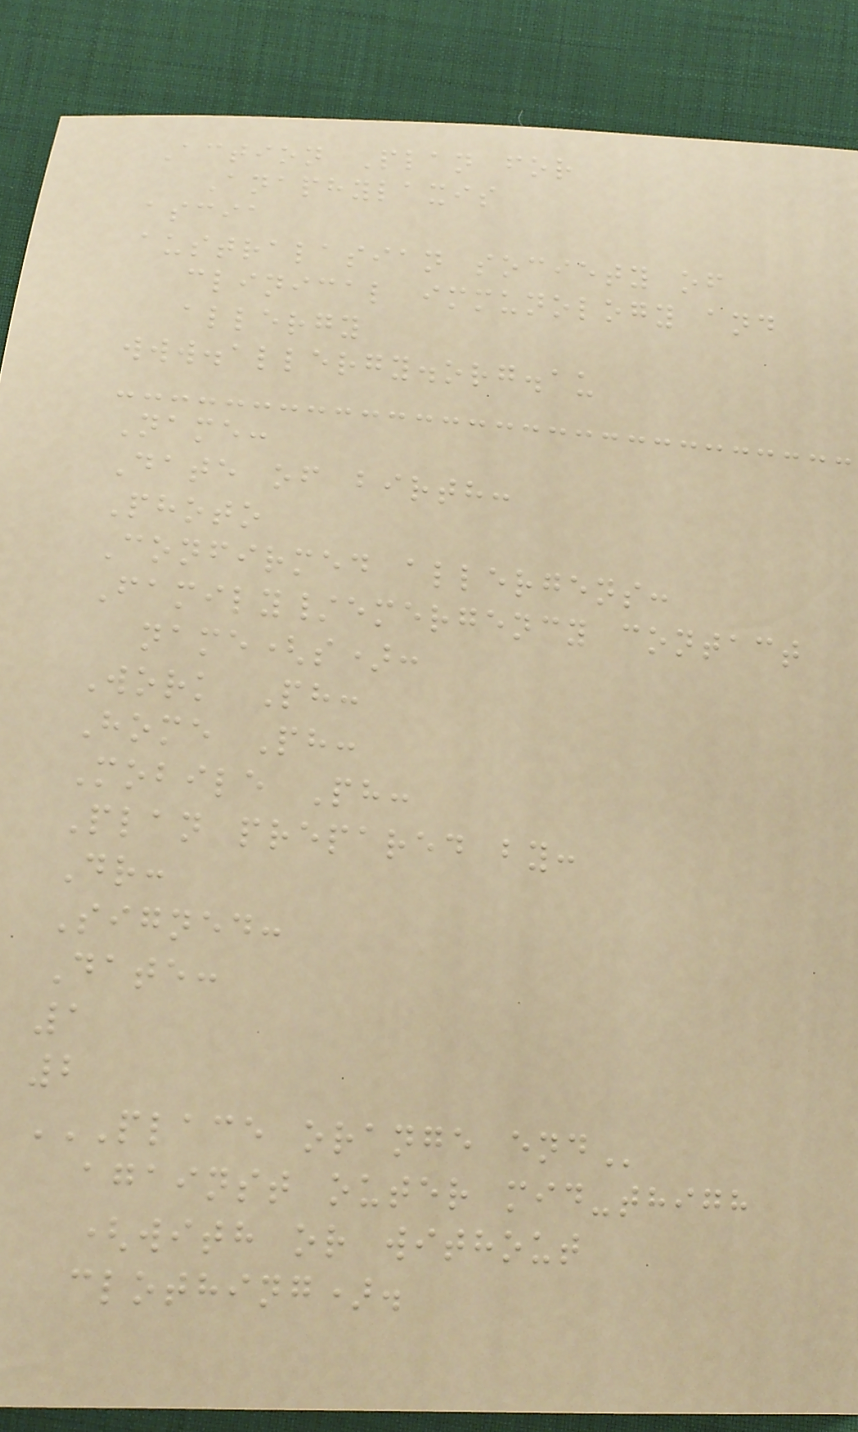Action Plan for
Anaphylaxis
ascia
australasian society of
clinical immunology and
allergy
www.allergy.org.au
Name:
Date of birth:
Photo
Confirmed allergens:
Family/emergency contact
name(s):
Work Ph:
Home Ph:
Mobile Ph:
Plan prepared by:
Dr:
Signed:
Date:
1
2
PLACE ORANGE END
against outer mid-thigh
(with or without
clothing).
